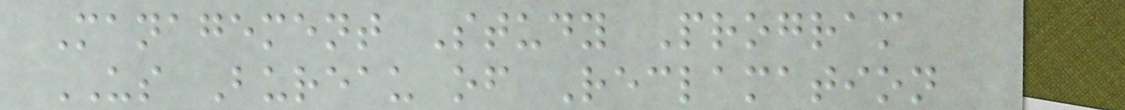Management Study Program
US Bureau of Reclamation
